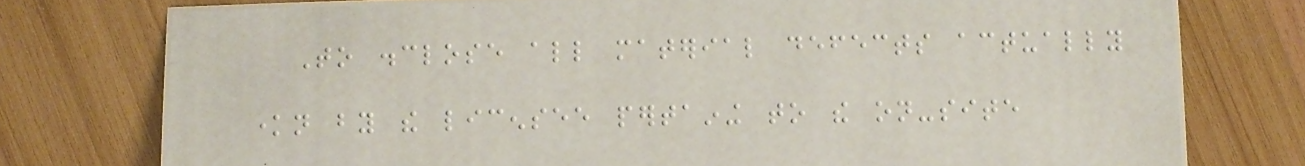To disclose all material defects actually
known by the licensee pertaining to the on-site
